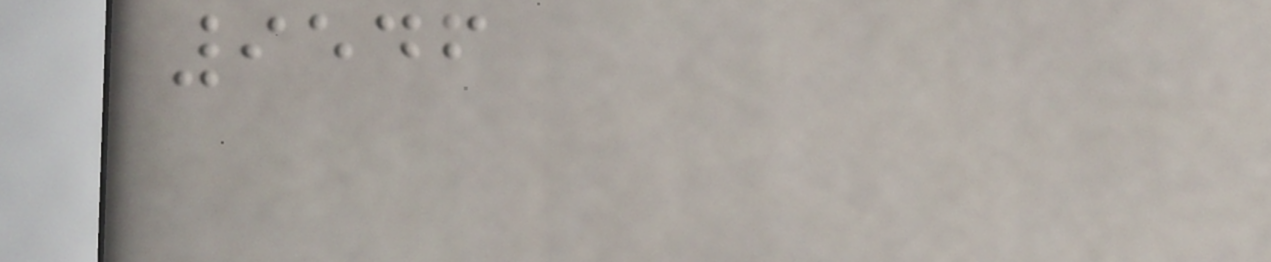9546
